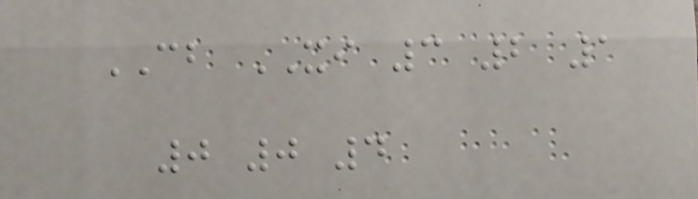CB XI 3 2 1
0 0 4
